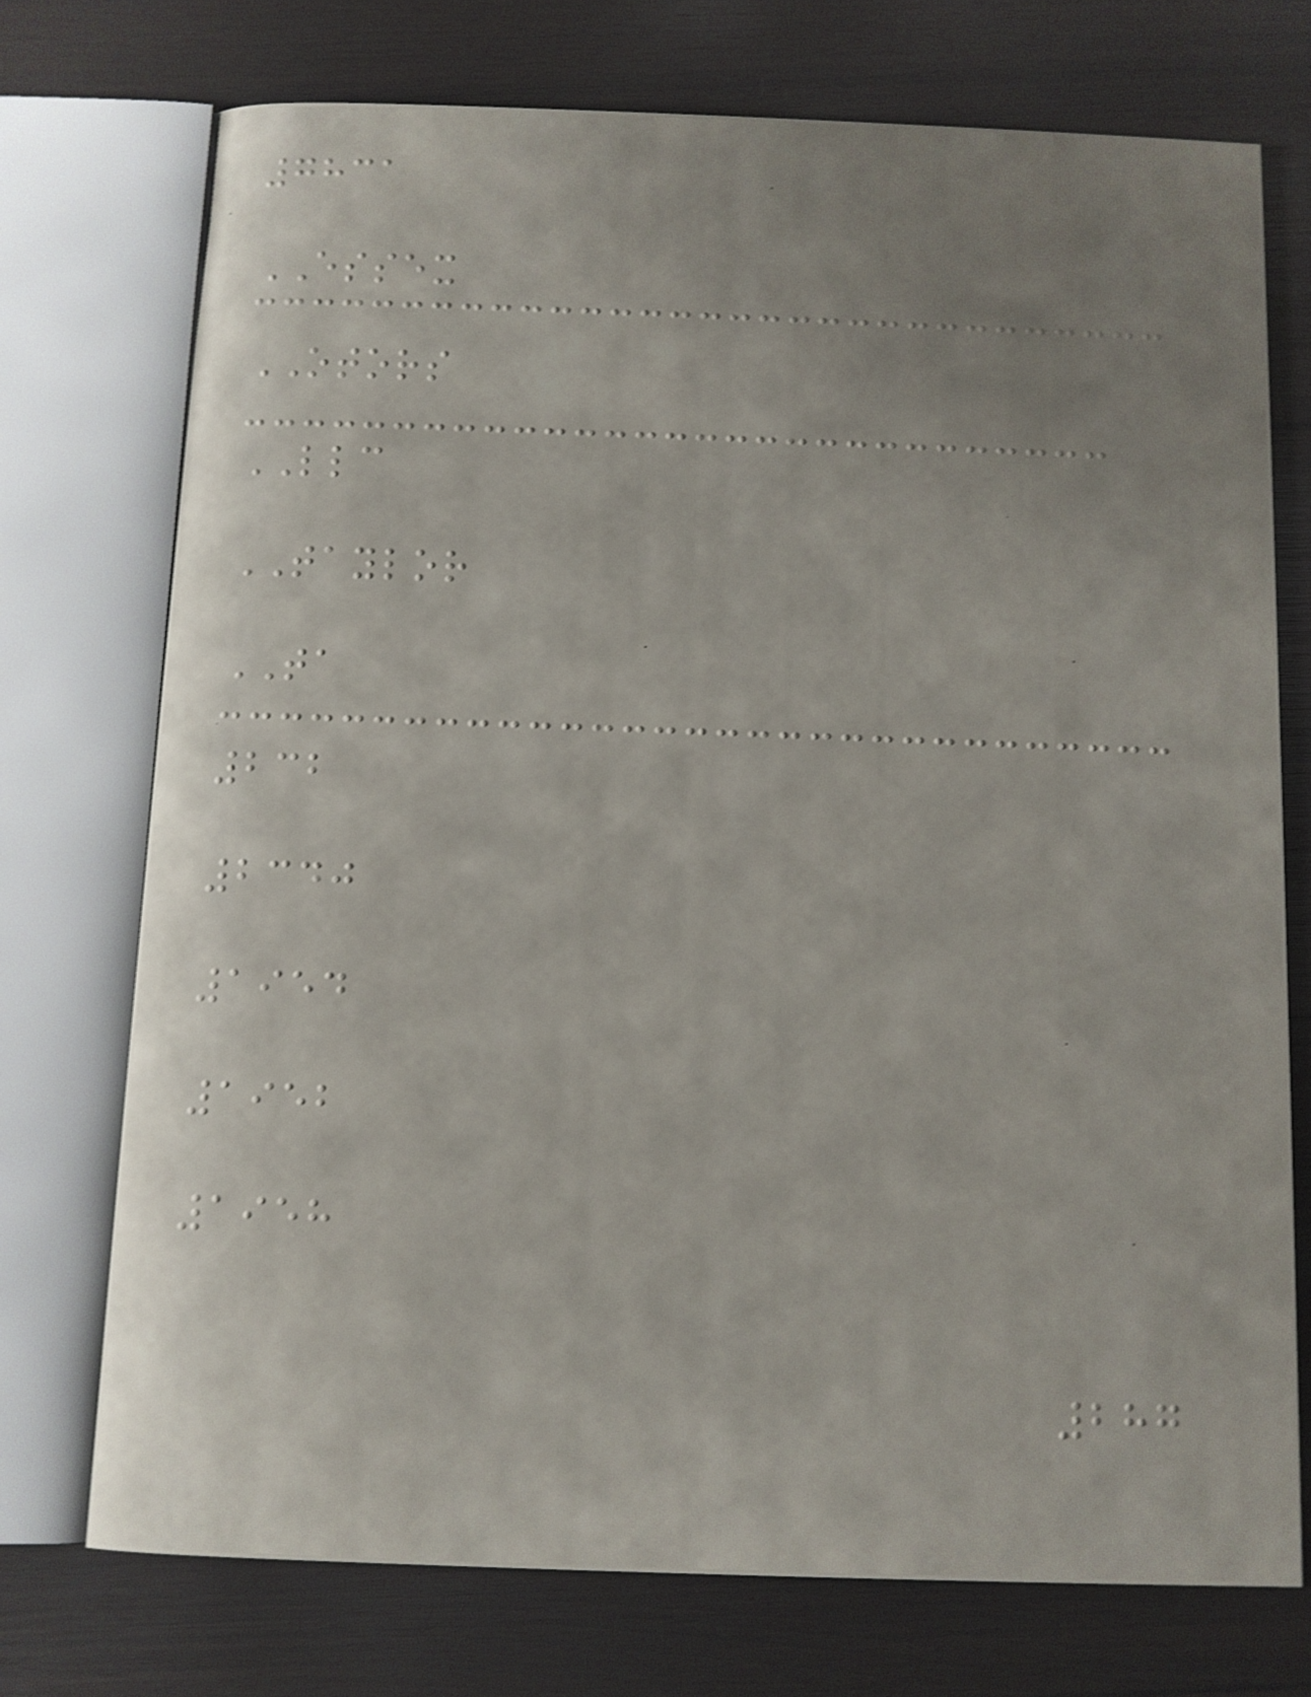7831
ESSEX
OTORS
LLC
TAYLOR
TA
232
2340
1954
1952
1958
287
